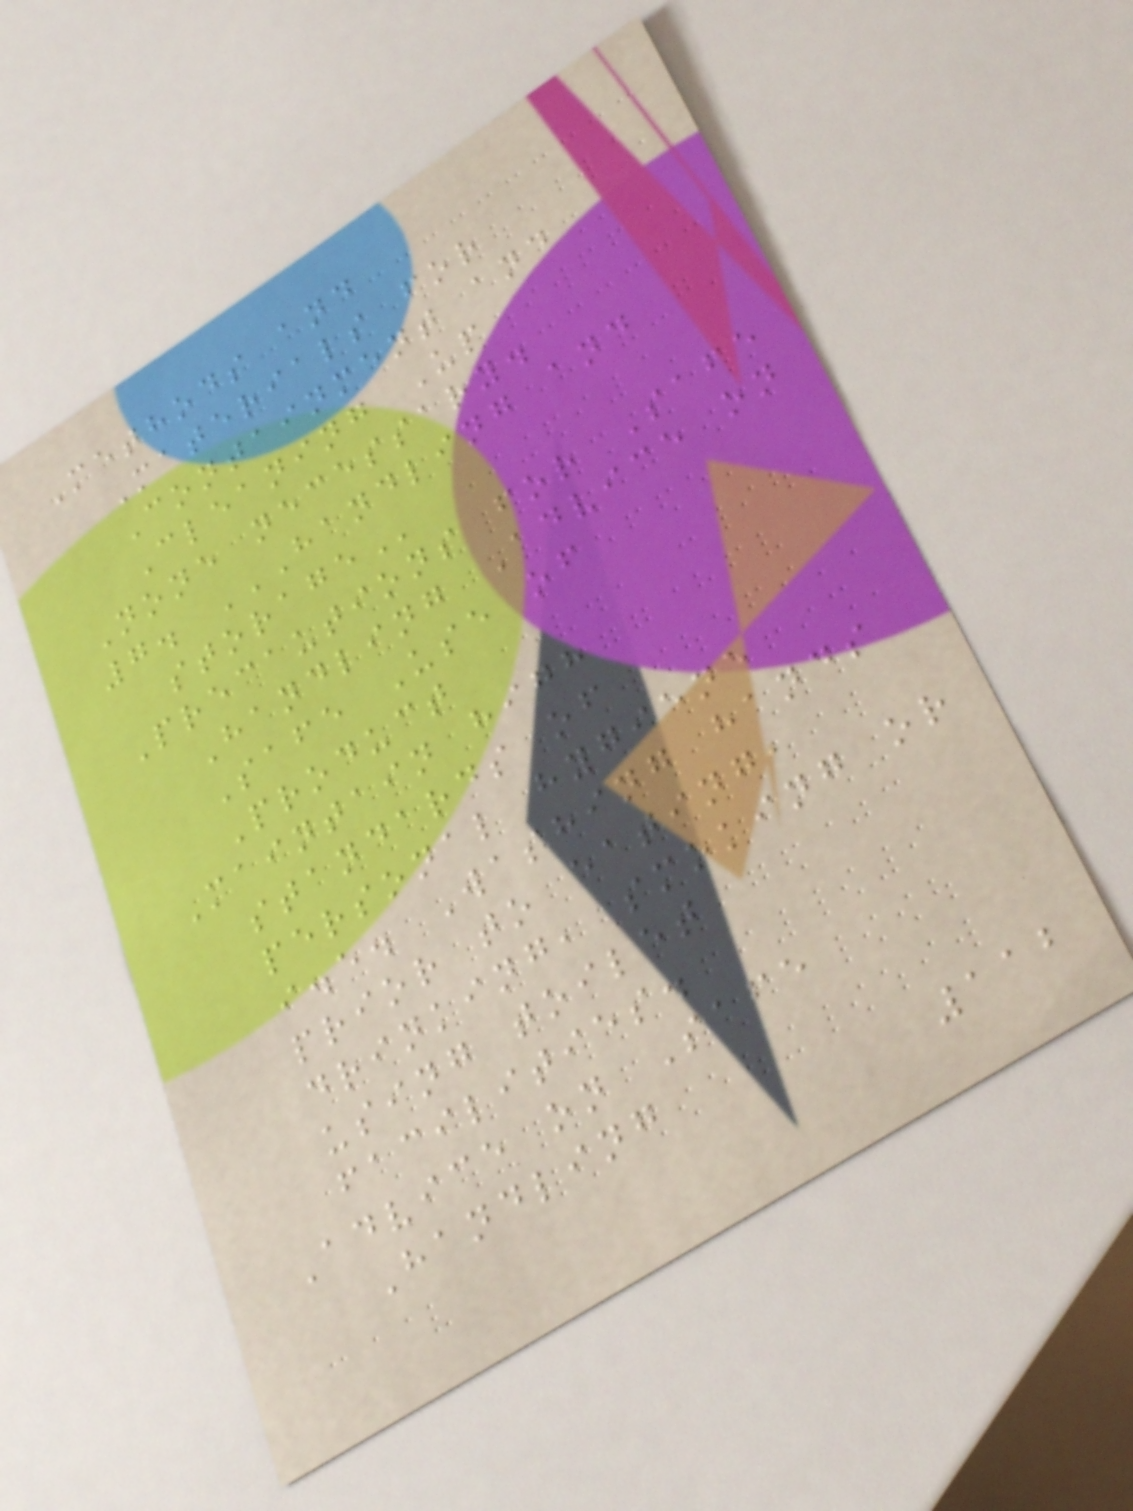Methods and
Materials for
Containment and
Cleaning Up
None necessary.
7. HANDLING AND
STORAGE
Precautions for Safe
Handling Advice on
Safe Use of
Product
Maintain high
standards of
personal hygiene
i.e. Washing hands
prior to eating,
drinking, smoking or
using toilet
facilities.
Advice on Safe
Handling
112
